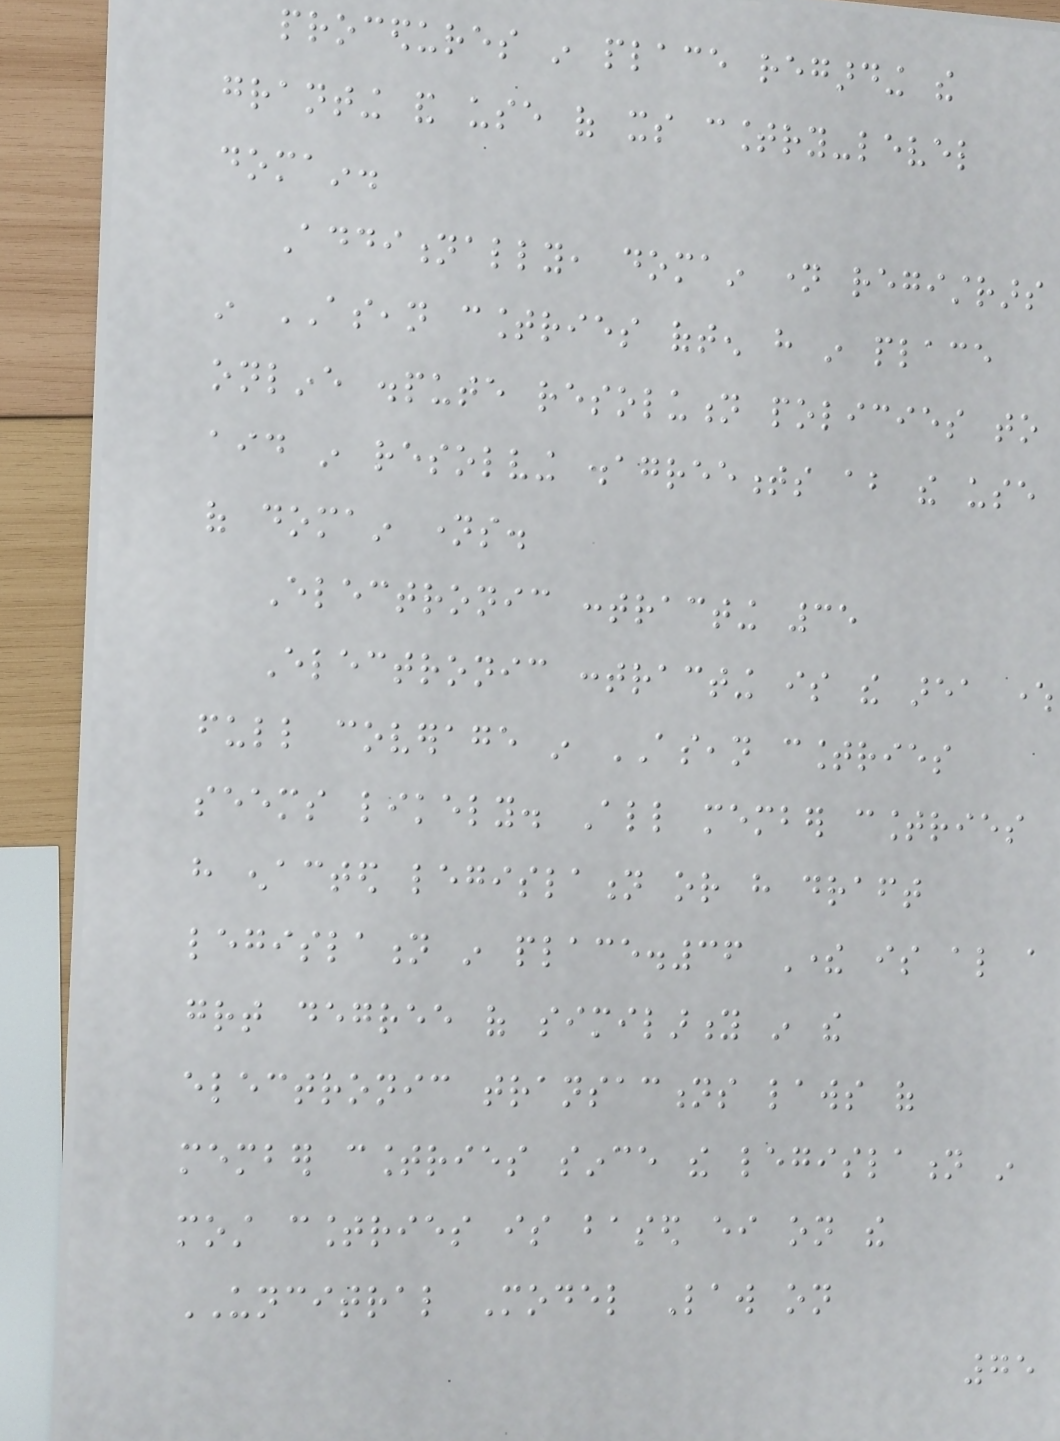procedures in place regarding the
granting and use of its country-level
domain.
Additionally, domain name registrars
in ASEAN countries often have in place
online dispute resolution policies to
aid in resolving disagreements about the use
of domain names.
Electronic contracting 35
Electronic contracting is the area where
full coverage in ASEAN countries
seems likely. All member countries
have enacted legislation or have draft
legislation in place.36 There is also a
great degree of similarity in the
electronic transactions laws of
member countries since the legislation in
most countries is based either on the
UNCITRAL Model Law on
75
